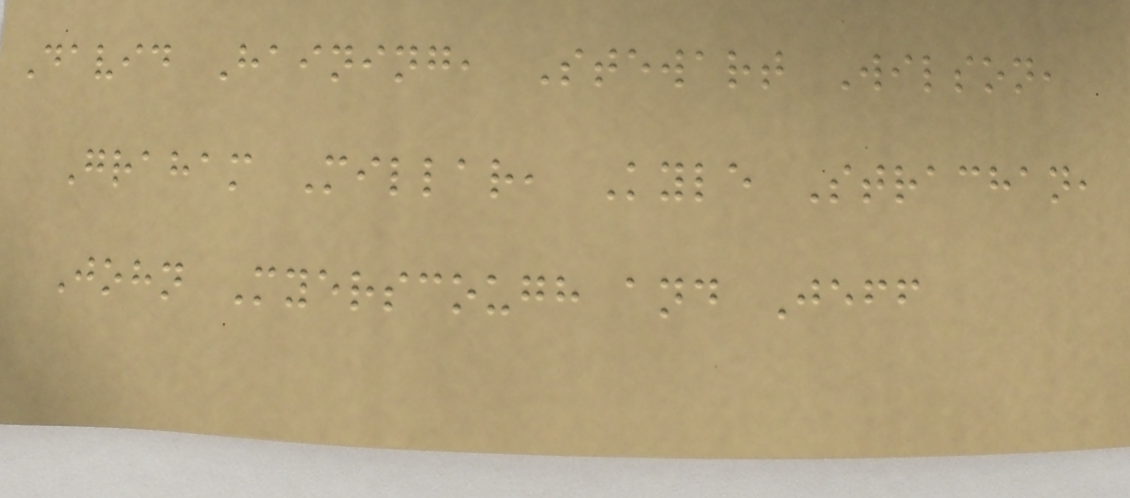David Haining, Stewart Wilson,
Graham Millar, Kyle Strachan,
John Myerscough and Jeff
